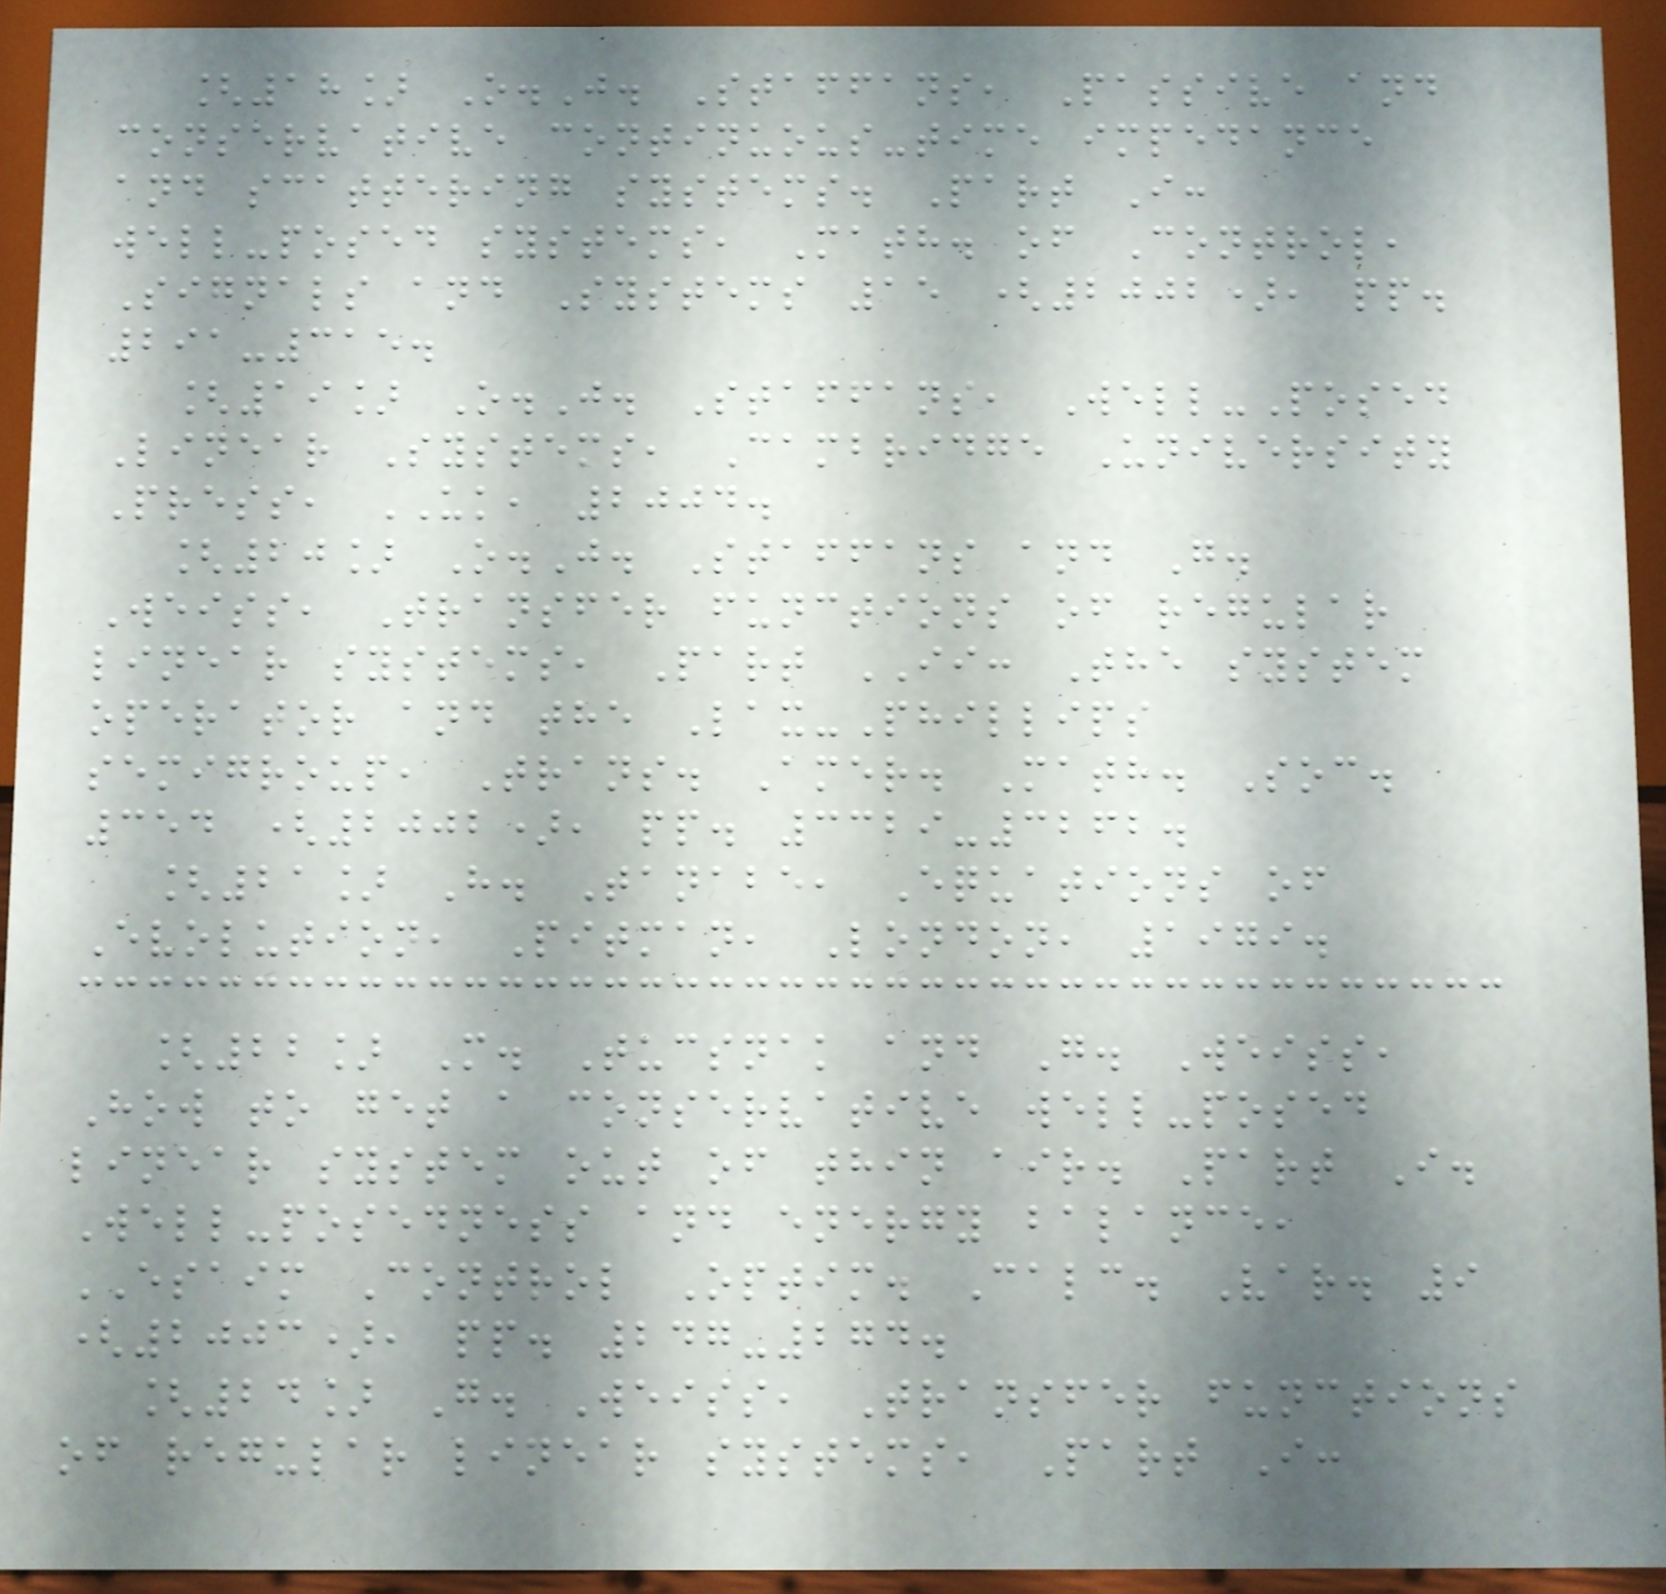[18] O.J. Staffans, Passive and
conservative continuous-time impedance
and scattering systems. Part I:
well-posed systems, Math. of Control,
Signals and Systems 15 (2002), pp.
291-315.
[19] O.J. Staffans, Well-Posed
Linear Systems, Cambridge University
Press, UK, 2004.
[20] O.J. Staffans and G.
Weiss, Transfer functions of regular
linear systems, Part II: The system
operator and the Lax-Phillips
semigroup, Trans. Amer. Math. Soc.
354 (2002), pp. 3329-3262.
[21] H. Tanabe, Equations of
Evolution, Pitman, London, 1979.
[22] M. Tucsnak and G. Weiss,
How to get a conservative well-posed
linear system out of thin air. Part I.
Well-posedness and energy balance,
ESAIM Control Optim. Calc. Var. 9
(2003), pp. 247-274.
[24] G. Weiss, Transfer functions
of regular linear systems, Part I:
